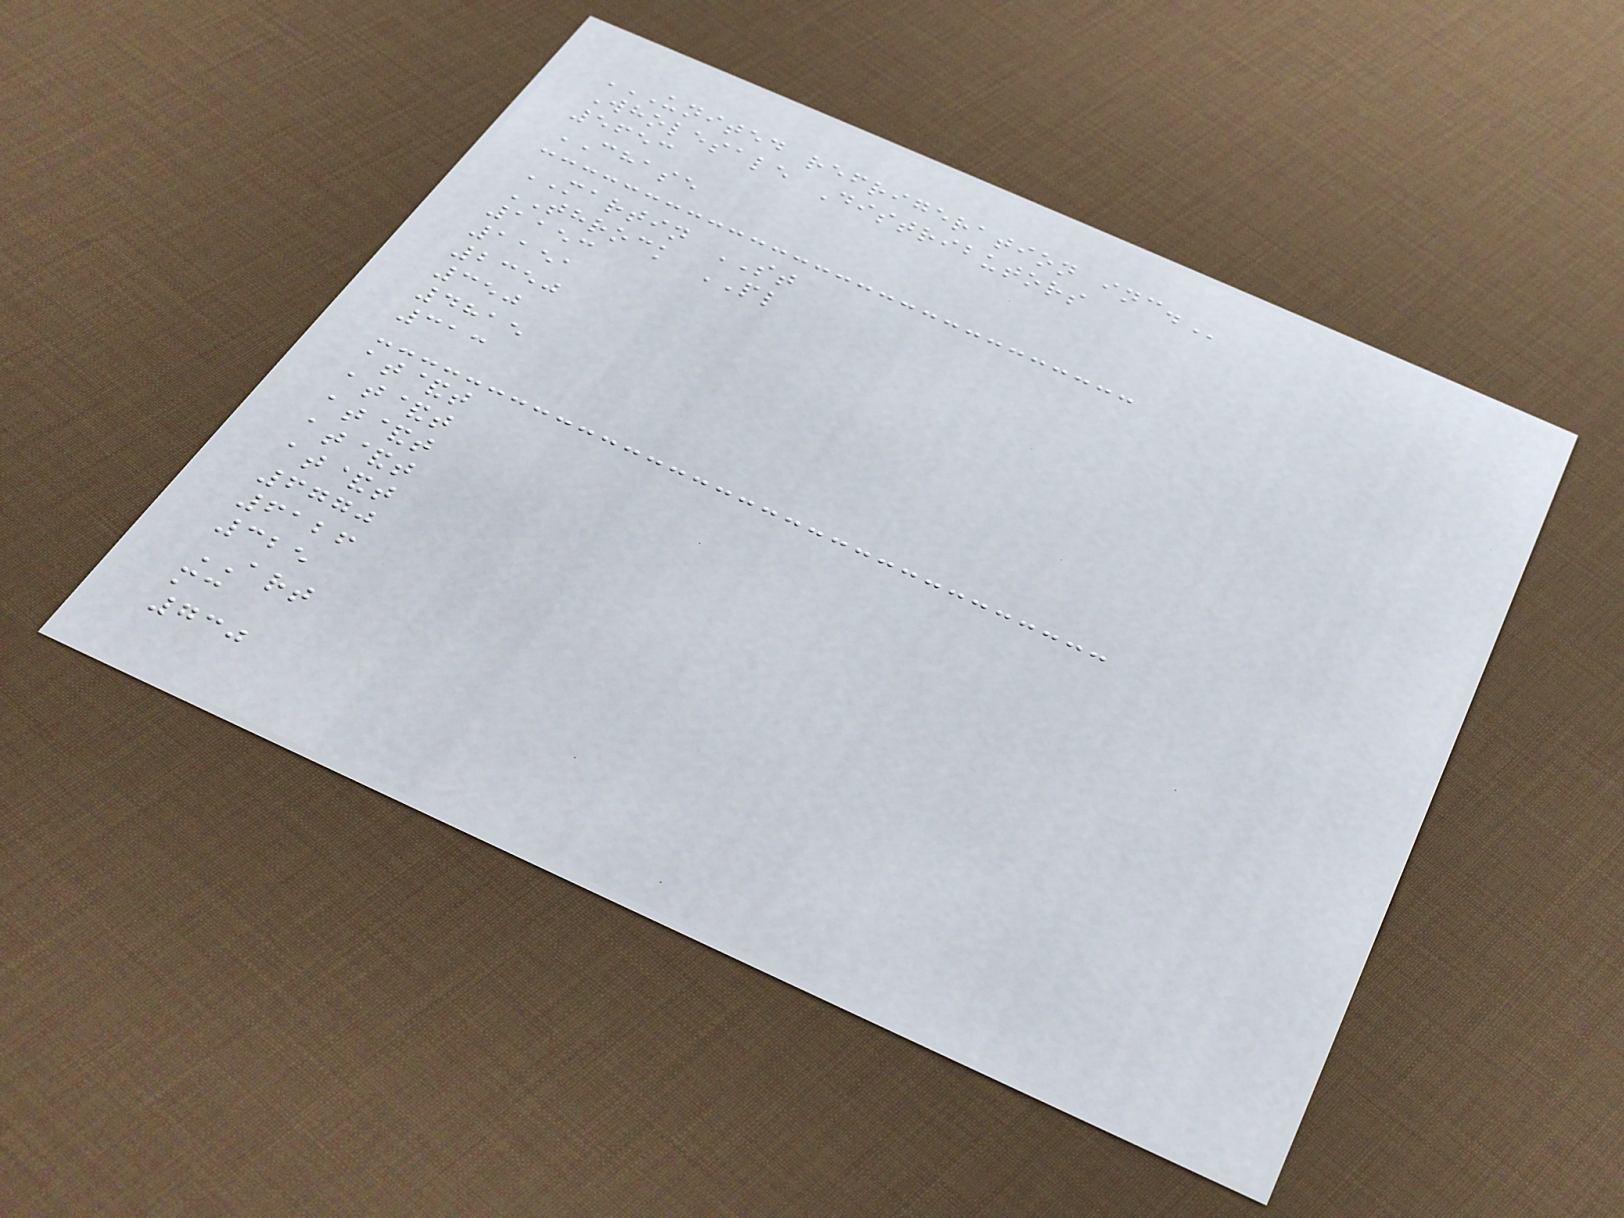UNITED REFRIGERATION INC.
Wholesale Distributors
5653
CHASE
MARTIN ST
THROCK PL
1153
1151
2350
350
4815
313
at&t
at&t
at&t
at&t
at&t
6770
6126
325
ART
mc
730
